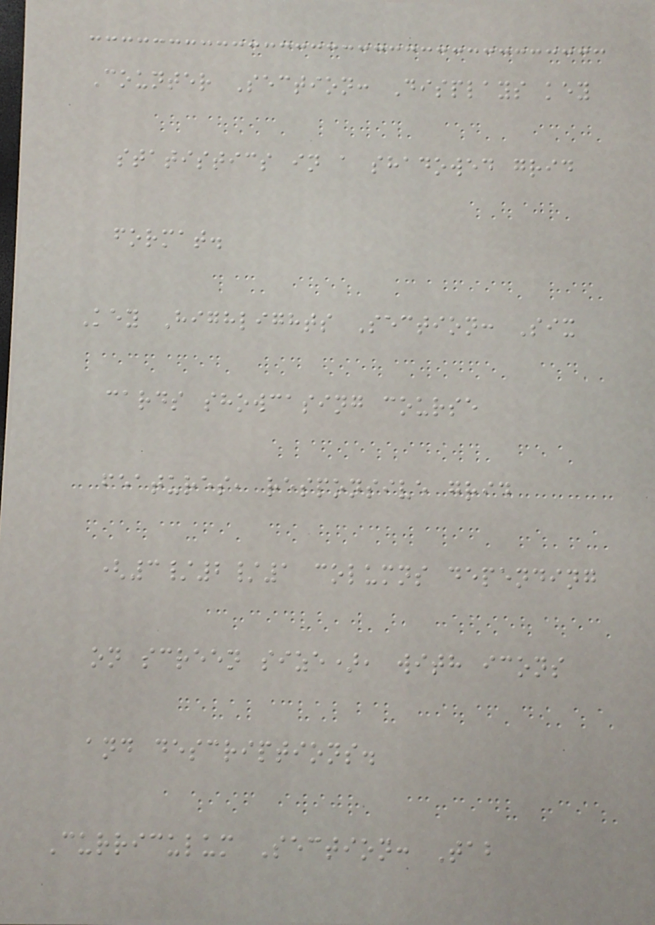Counter Section: Displays key
statistics in a shadowed grid
format.
Key Highlights Section: Six
cards showcasing course
features, responsive grid
(3/2/1 columns depending
on screen size), with icons
and descriptions.
Curriculum Section: Tab
